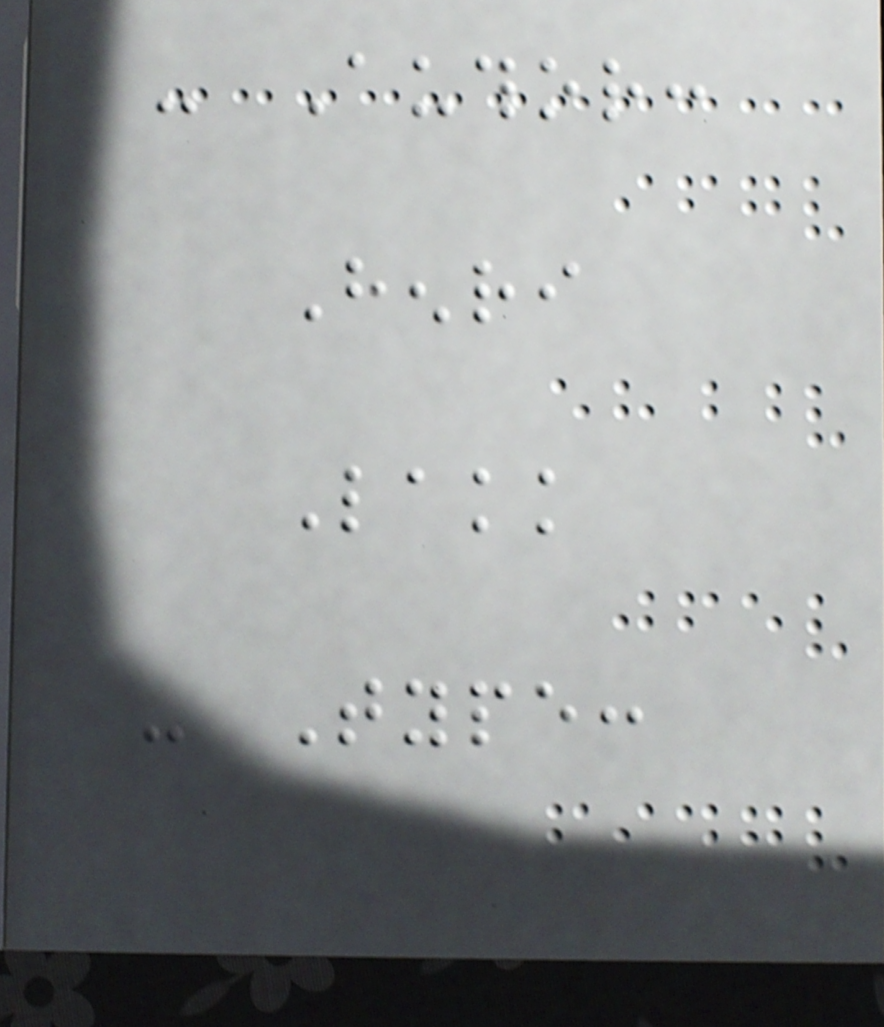- Author:
Henri
Lakk
- Type:
